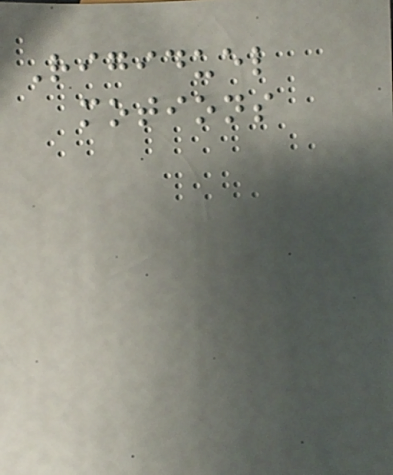Rigiduel
motions
